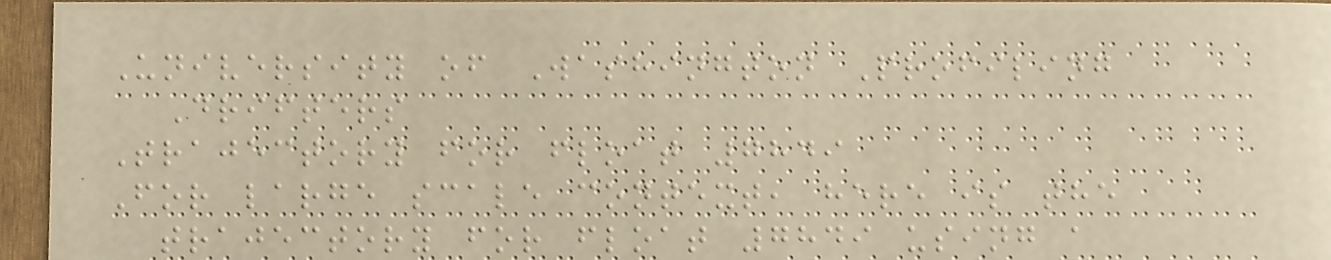University of Washington Profiling
Drifters
Trajectory for float 7849
For large scale context, here is the
trajectory for float 7849 using a
